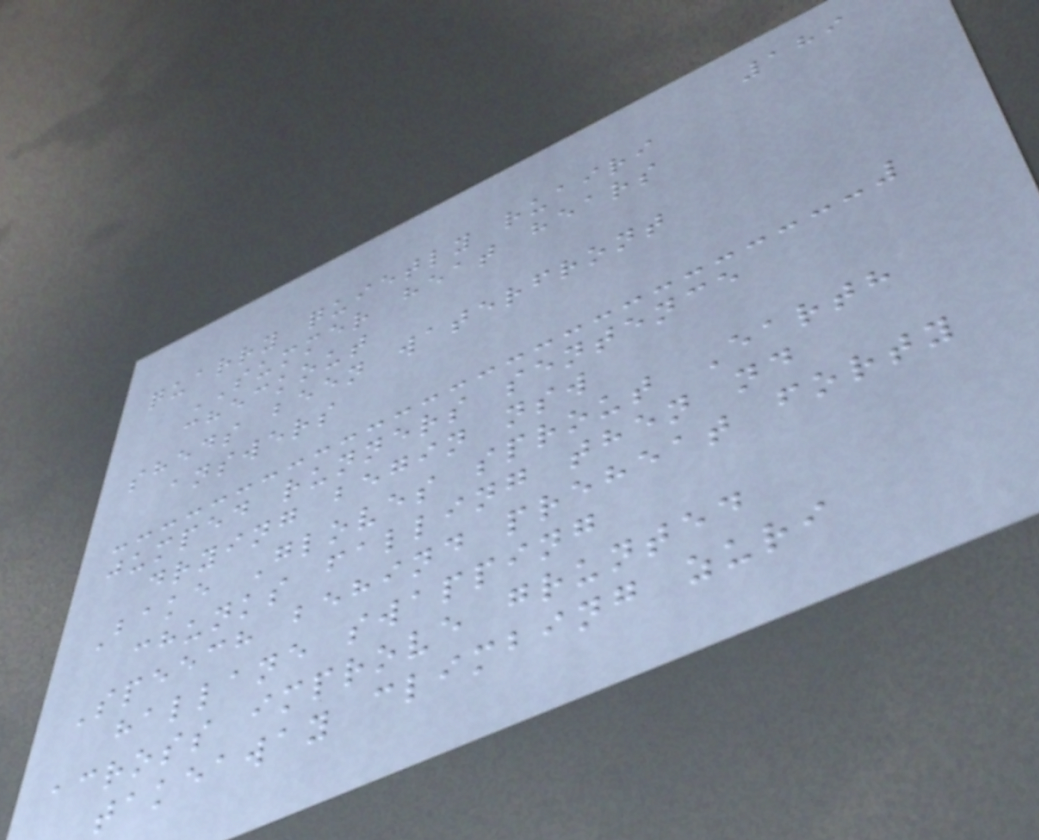189
quarry quietly ruairi
SUMMER heat hears
checkout
sheds been waterfront
answers
jumped runners sentence
drying begin nsw
Bake Gloves sprout Earth
chunks falling then nd
Speech behind preheat forty
hallane swapping
across improve grunted
takeaway climbing zuri
